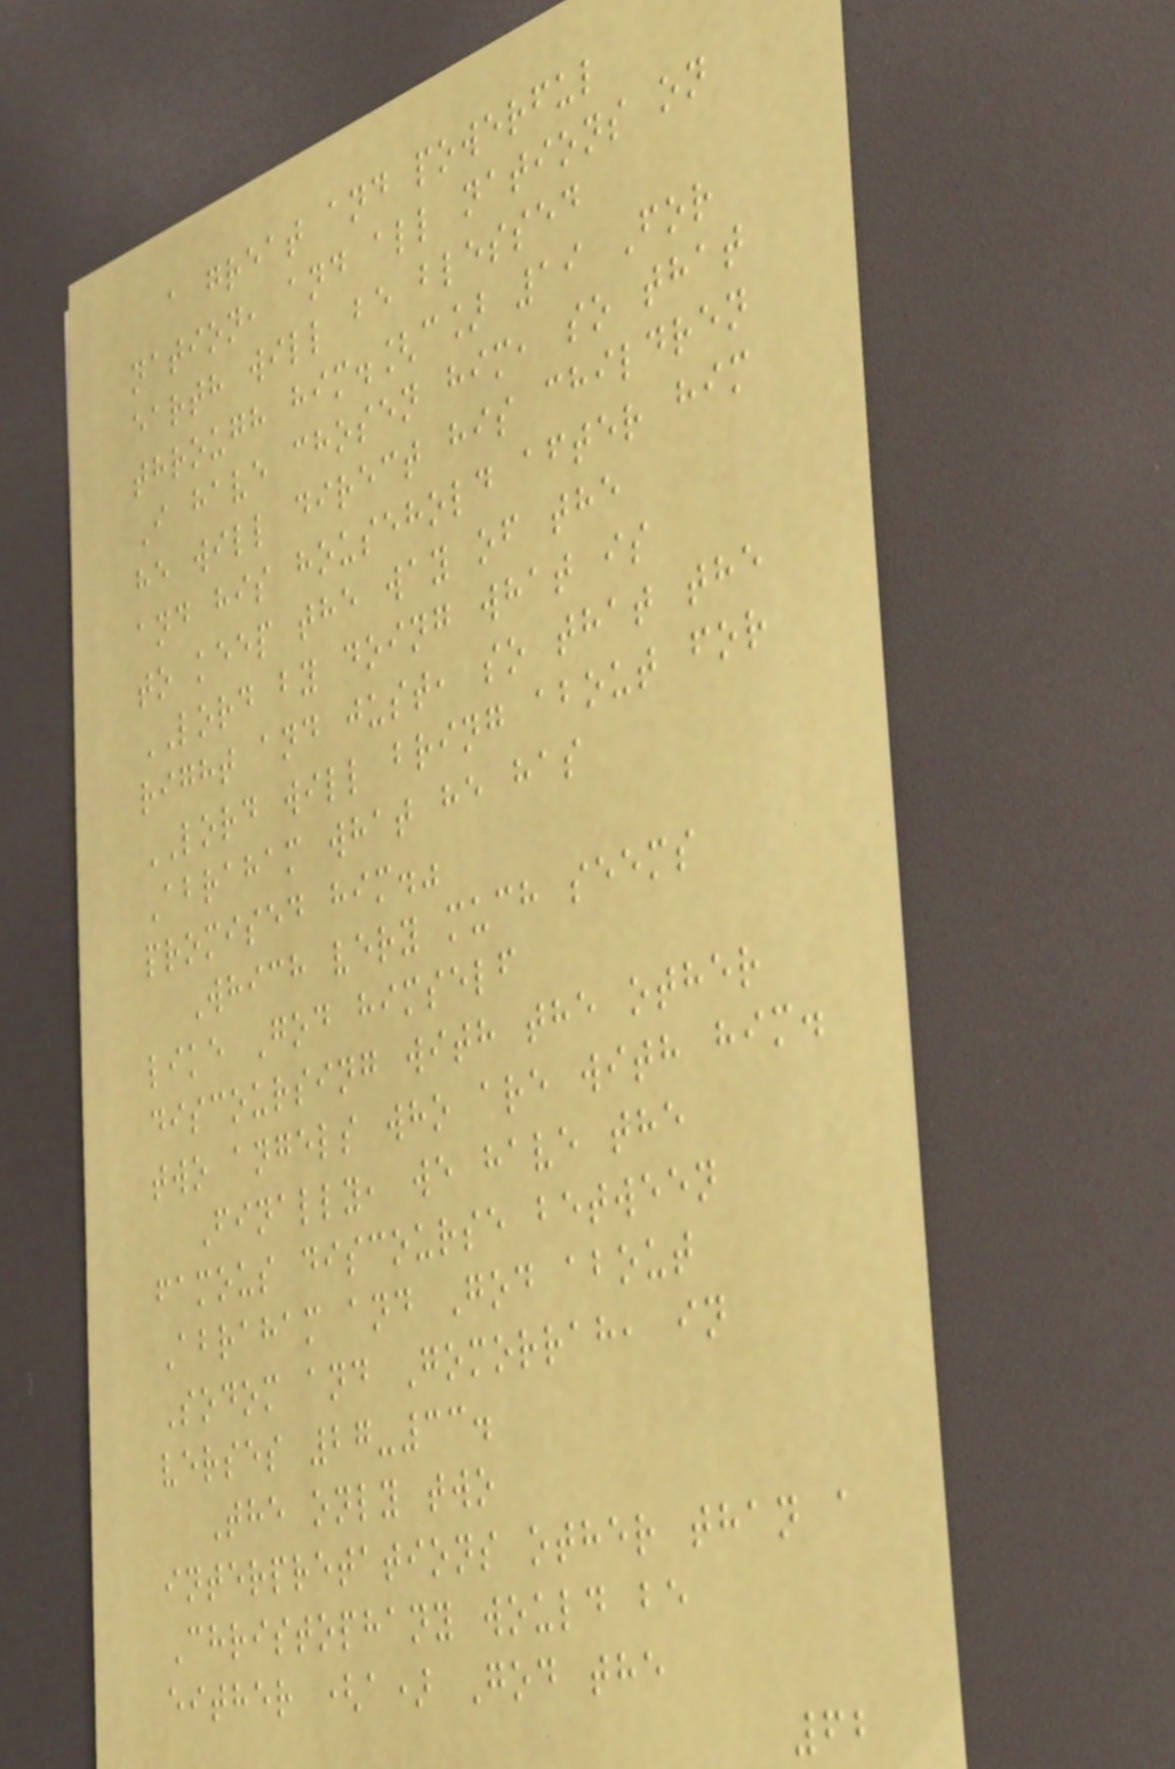a great and powerful
nation, and all nations on
earth will be blessed
through him.[c] 19 For
I have chosen him, so that
he will direct his children
and his household after him
to keep the way of the
LORD by doing what is
right and just, so that the
LORD will bring about for
Abraham what he has
promised him."
Which very much seems
like God himself
discoursing with the other
two angels who are with him.
Finally, we have the
famous discourse between
Abraham and God about
Sodom and Gomorrah, in
verses 27-33.
The only two
interpretations other than a
Christophany would be
either (a) God the
62
